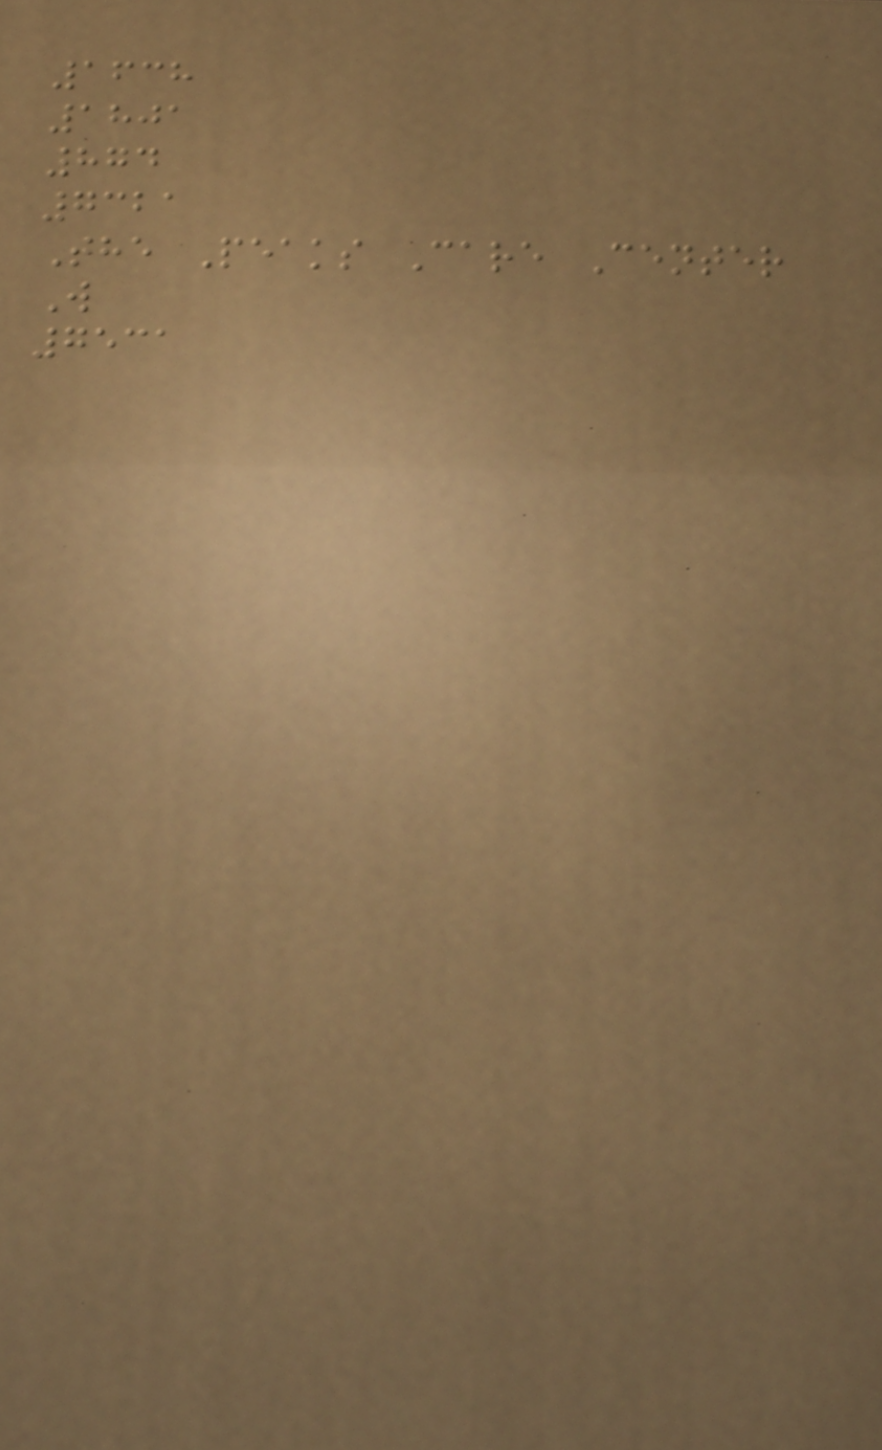1638
1801
874
7321
The Peaks Care Center
W
7531
